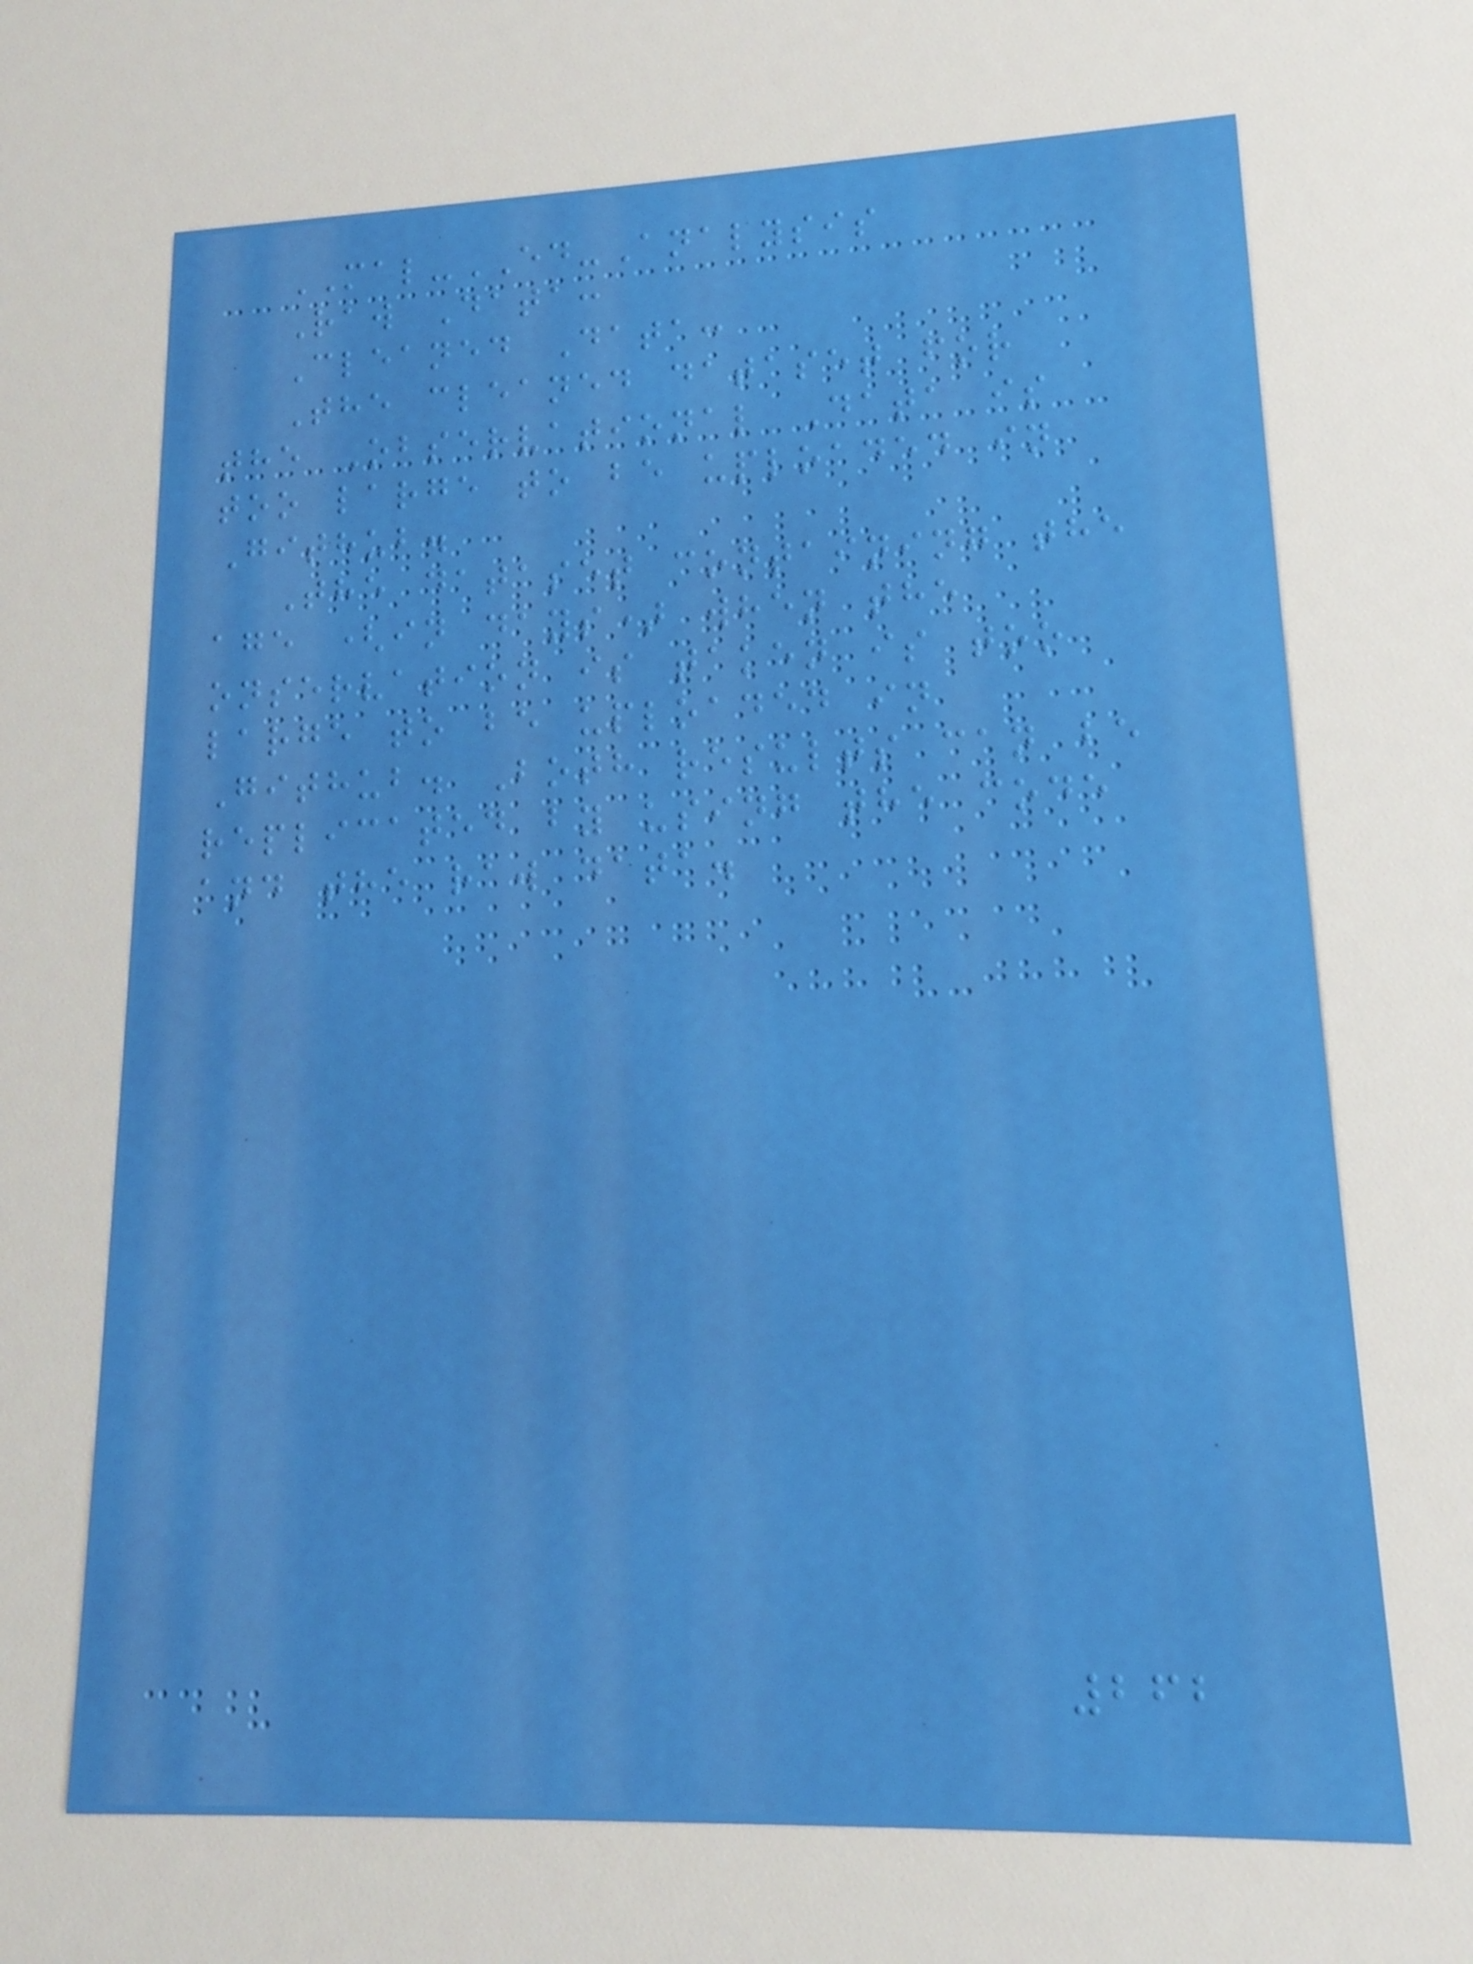MAL-ED-Analysis
Raw Data:
Cleaned Data:
The cleaned dataset for
the Observational Data is
too large to be uploaded in
Github.
The dataset containing the
age (in days) when the
onservation is taken is too
large to be uploaded in
Github. Both results can be
replicated by using the code
and the raw data.
262
